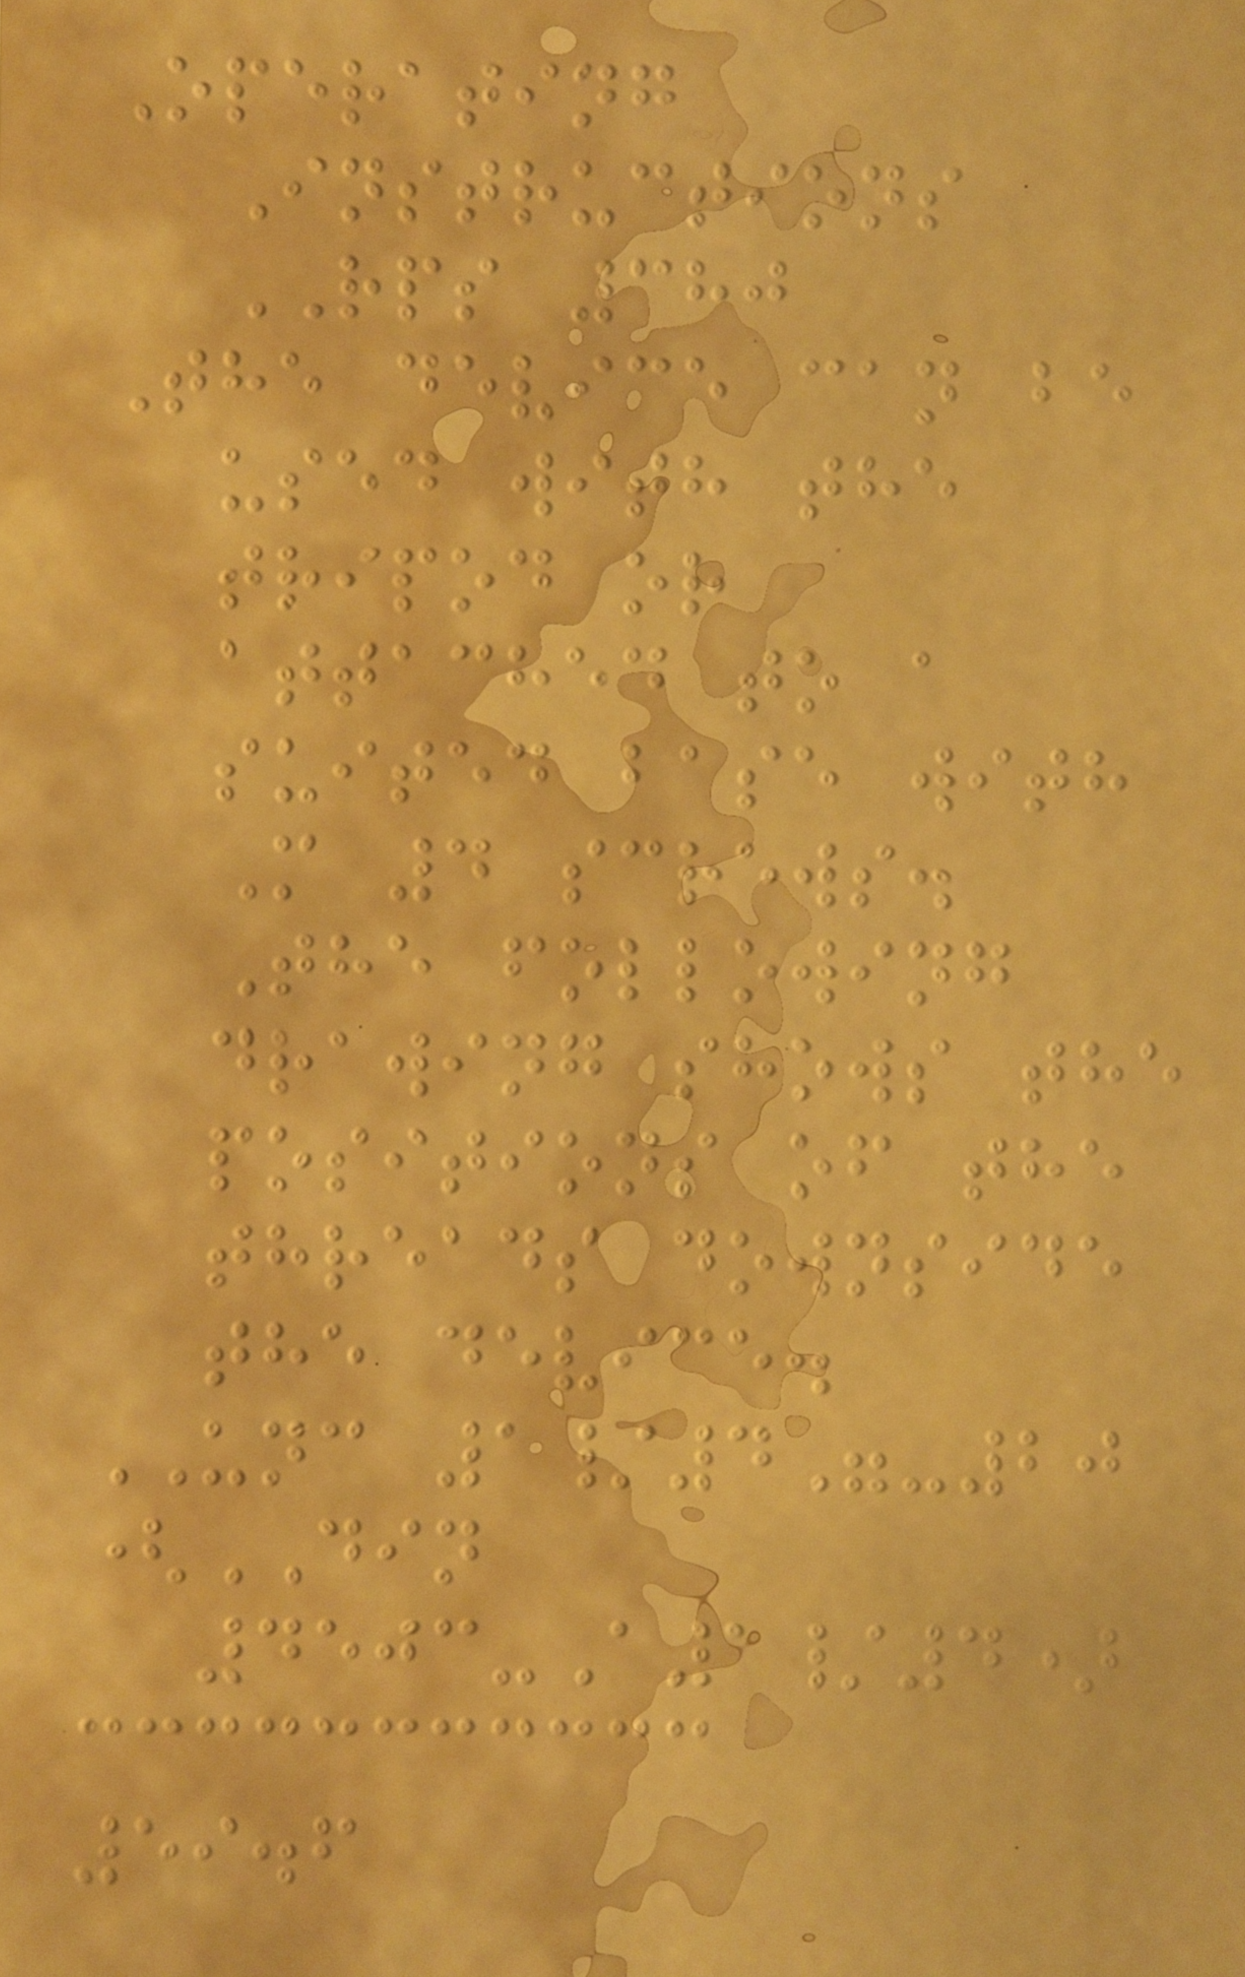Operating
Instructions
RPS 380
The device can be
used with the
tripod or
attached to a
suited base with
M 4 screws.
The following
drawing shows the
positions of the
threads downside
the device.
UNC 1/4"-20
(DIN
4503-A1/4)
59.6
